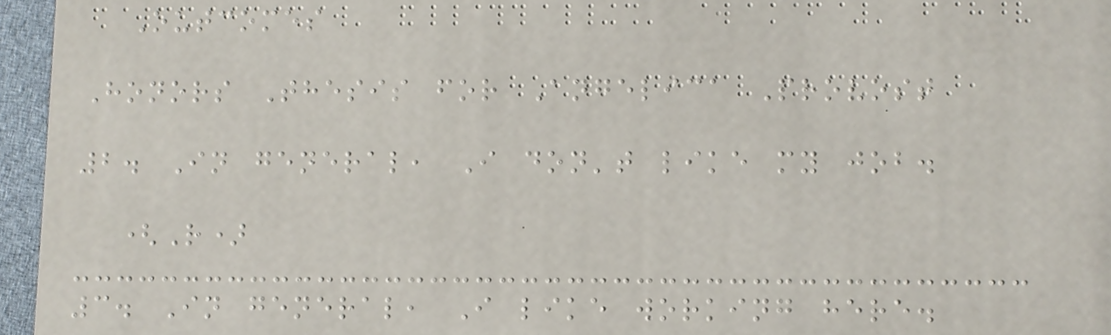Outcomes
Honors Thesis for Angelica Provost
2. In general, I don't like my job.
(R)
3. In general, I like working here.
